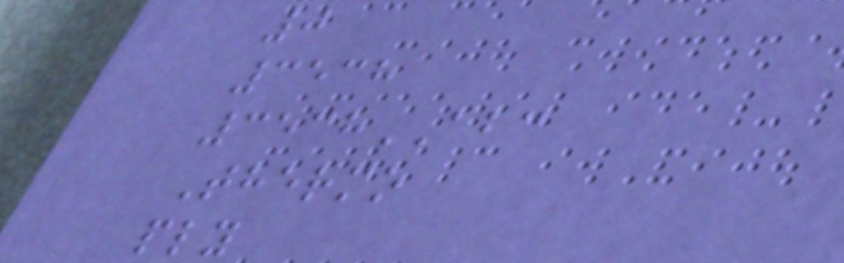0
3538
3538ABC
Thermo
ply
